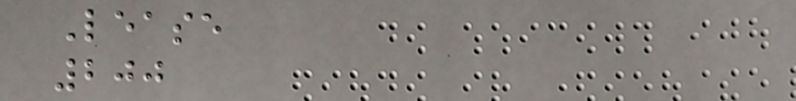Lease
200
